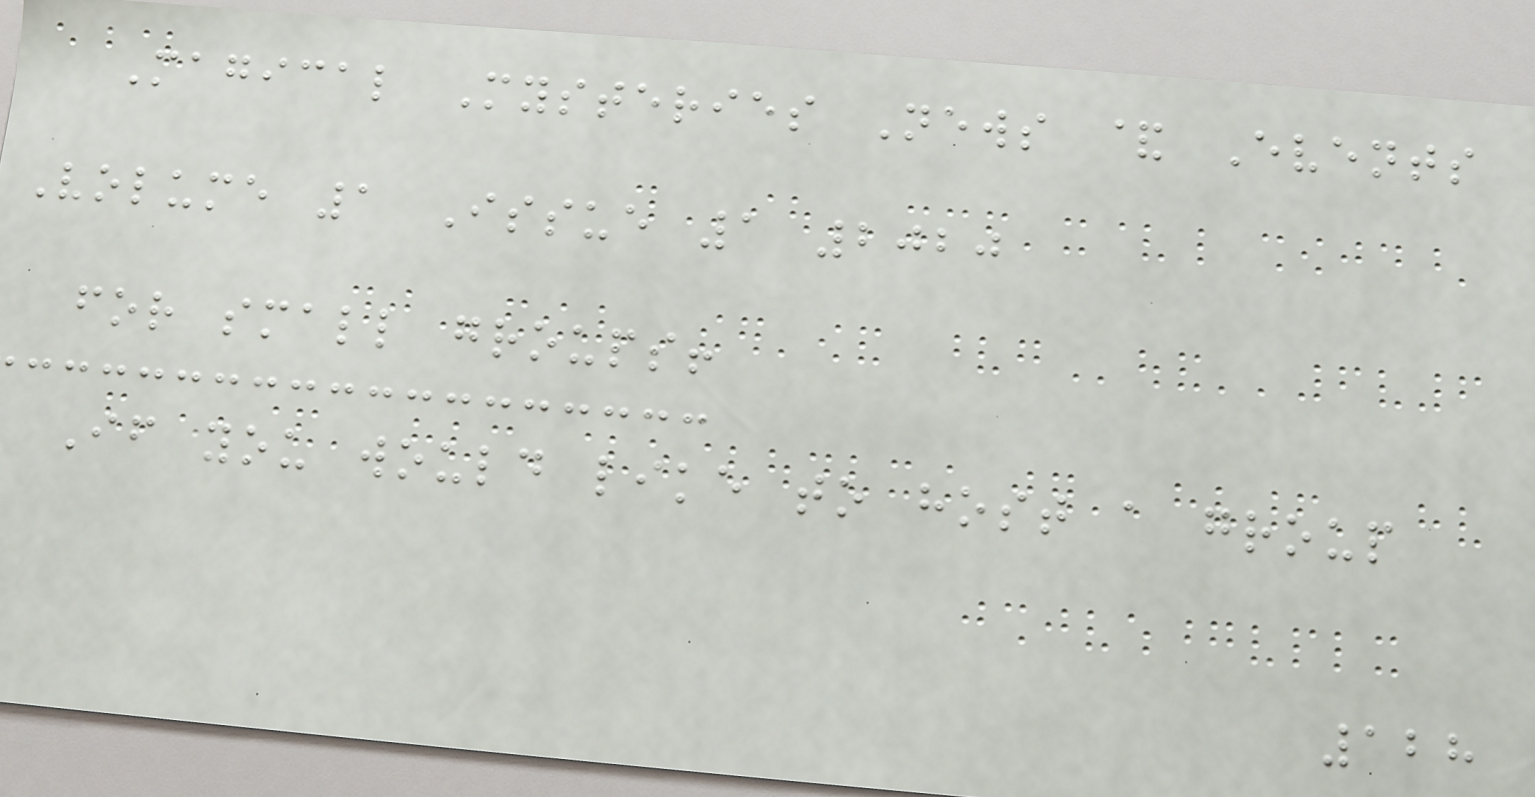Magical Mysteries News & Events
Volume 1 Issue 1 2020
for small groups!
If you would like to host a group
128
